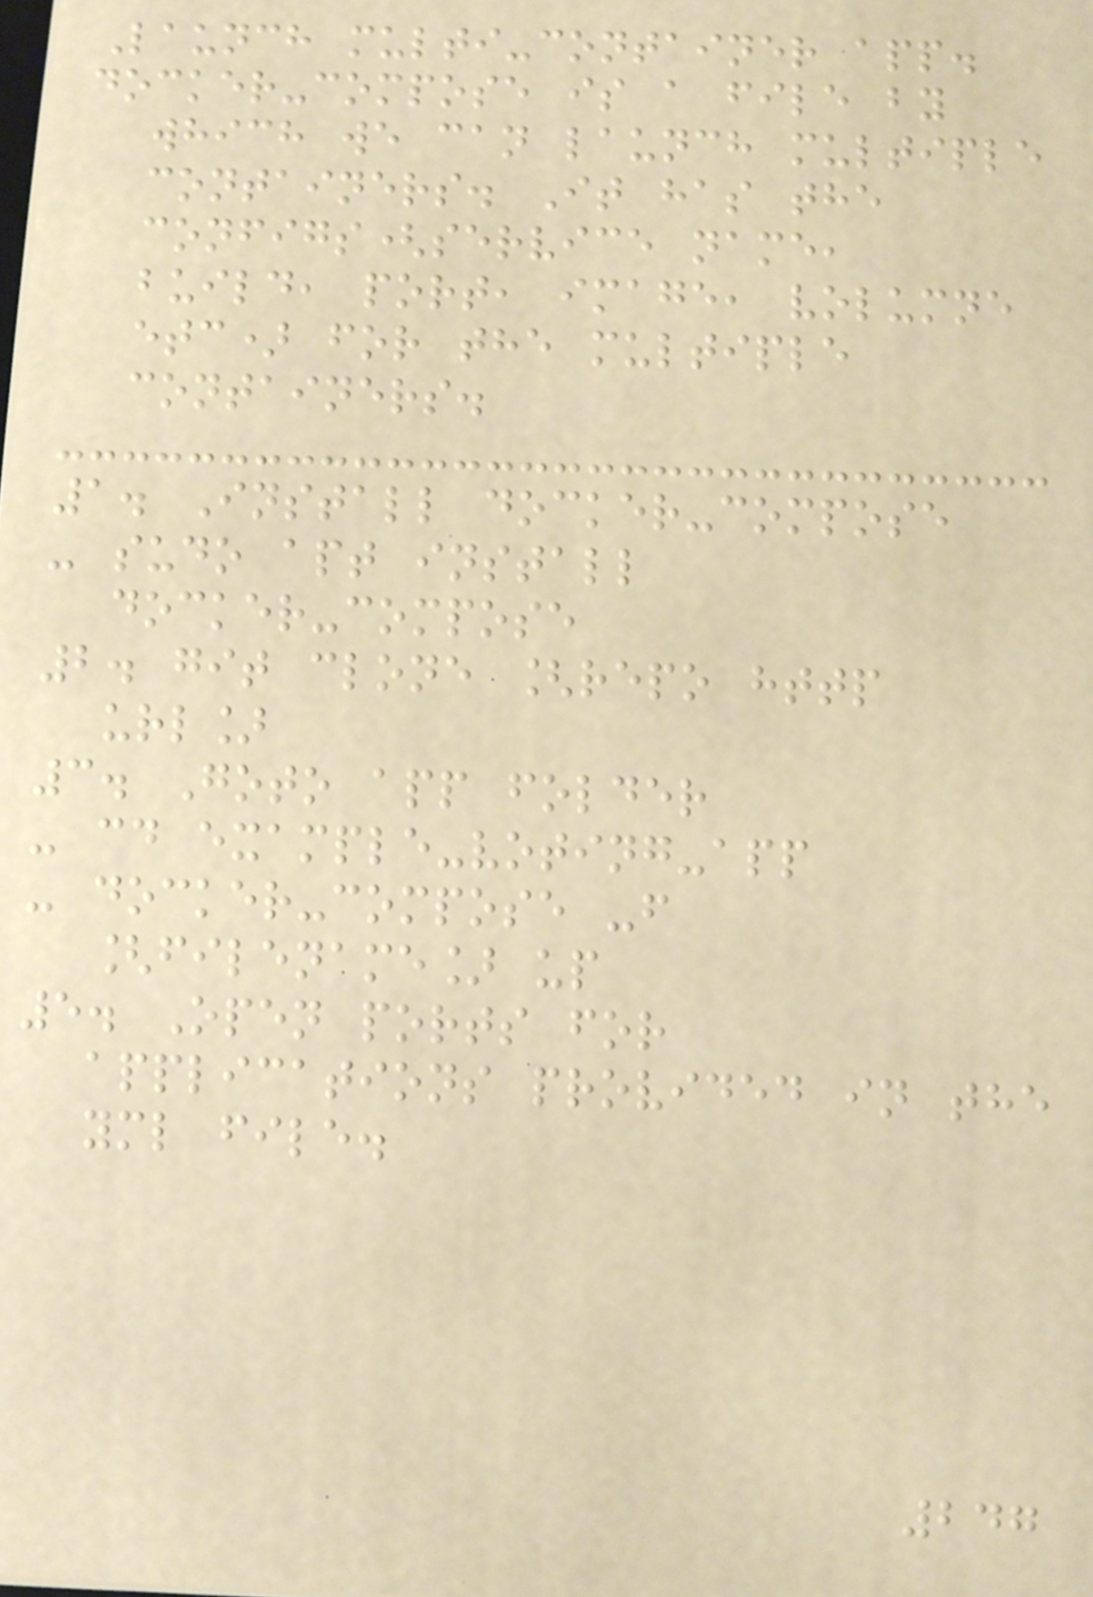Launch multi-container app.
docker-compose is a file by
which we can launch multiple
containers. It has the
configs(service name,
build, port, image, volumne
etc) for the multiple
containers.
1. Install docker-compose
- sudo apt install
docker-compose
2. git clone [repo http
url]
3. Goto app folder
- cd example-voting-app
- docker-compose -f
[filename] up
5. Open ports for
applications provided in the
yml file.
247
